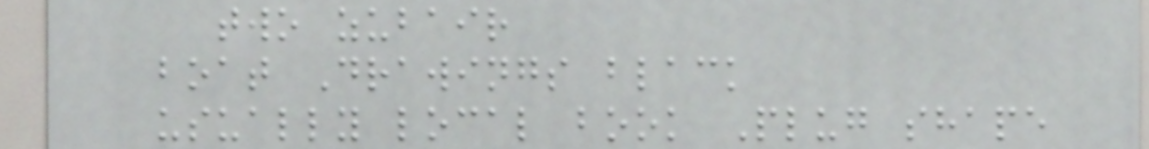two zubair
boat Drawings black
usually local book Plug shape
